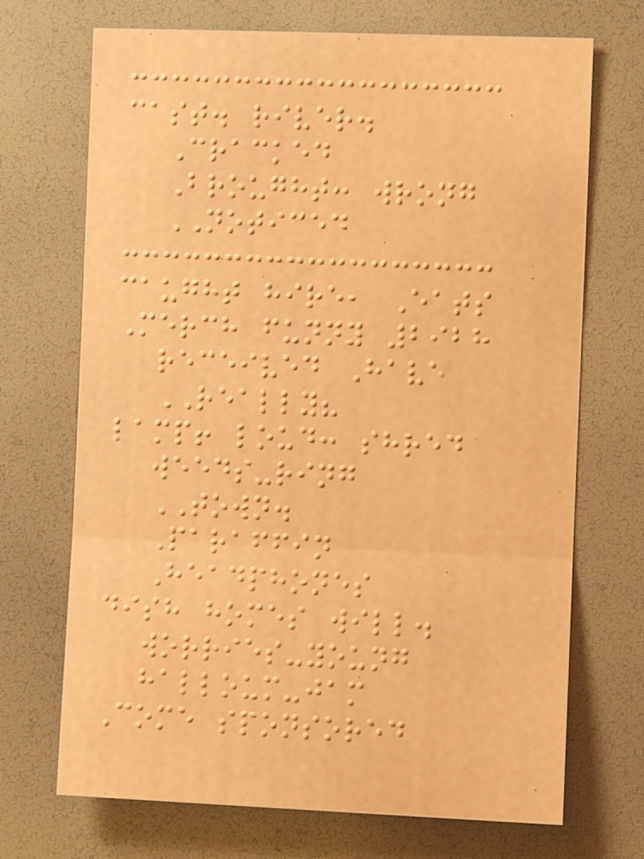cast. river.
Cracked
Brought: wrong
NOTICED
caught hire, Eats
Merch funny 2928
received Have
REALLY?
lamp! loud: shred
weeds-ring
TOWN.
Paraffin
Headphones
dish homes will.
worries-young
halloum-jam
Come sponsored
